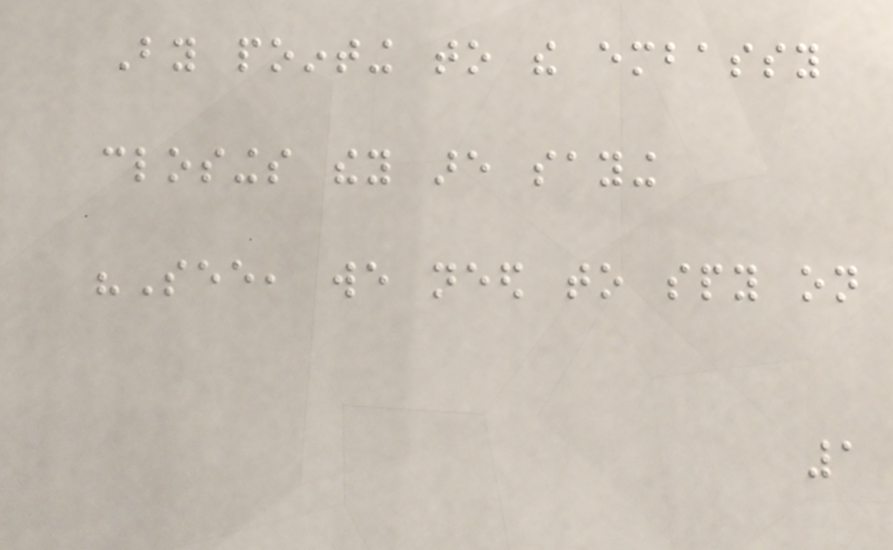By pointing to the embassy
closings they are saying
"See, we need to spy on
1
